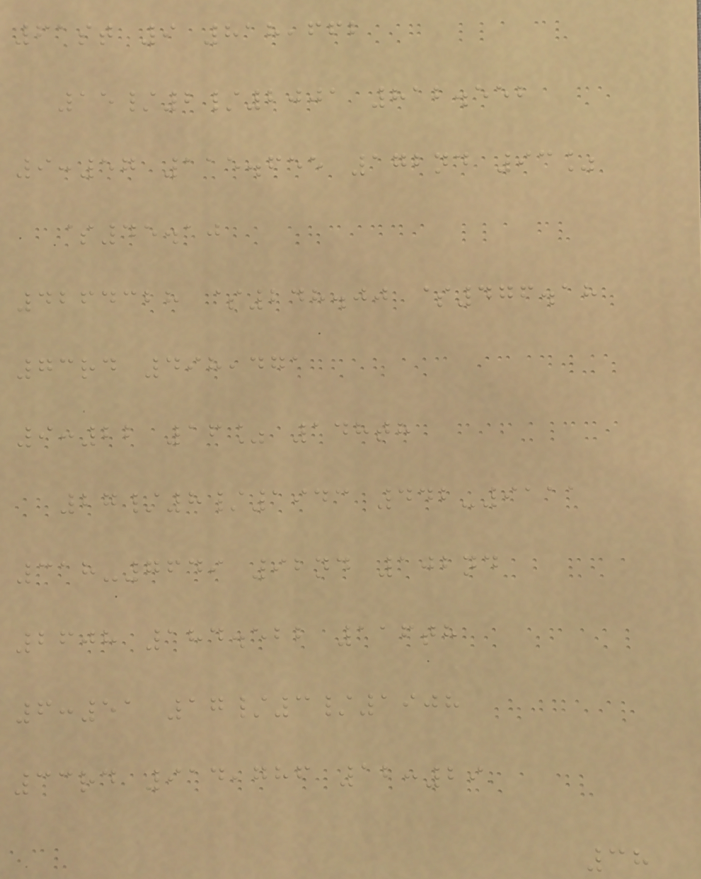61st 9 818,662
15/2/2001 812.552
9:57 115.655 172nd 93%
$45.10
4264328 $248.00 $476.18
73rd 498,471
9:22 16% 148th
27/8/1943 442-9111
318-7649 92nd 102nd
2608 184.522 116th
6:51 17/3/1908
33rd 914,786 12:29
38
